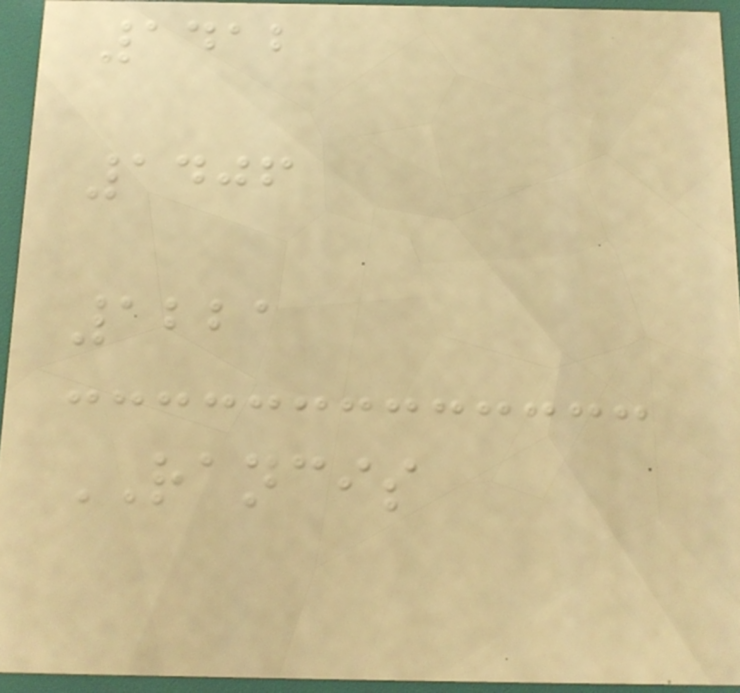1412
1406
1221
RANCIS
